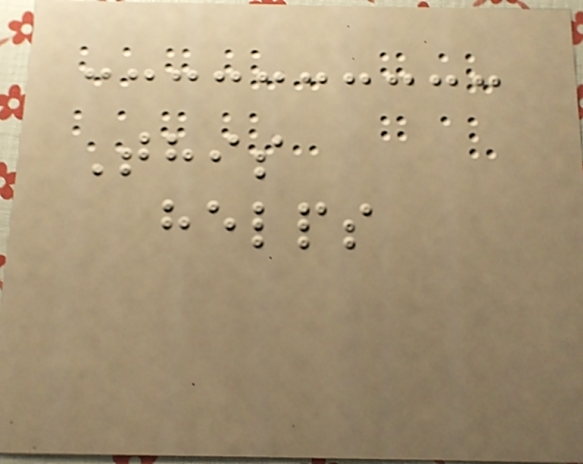This
helps
